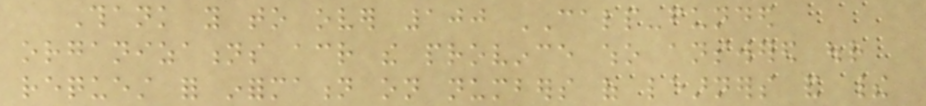Thank you to over 100 CALP-funded
organizations across the province who answered our
request for information on numbers of learners and their
